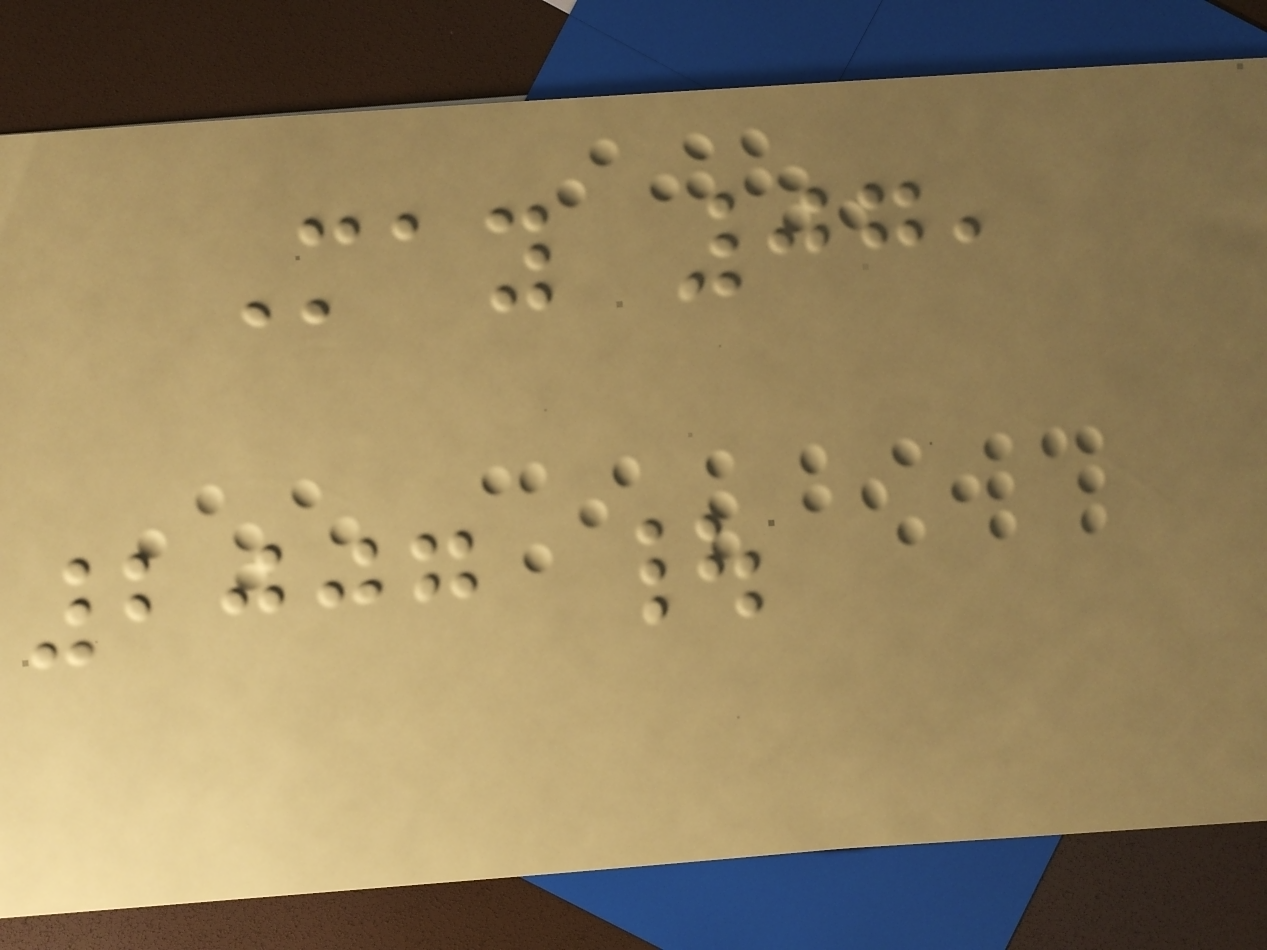May 07,
2007 |
